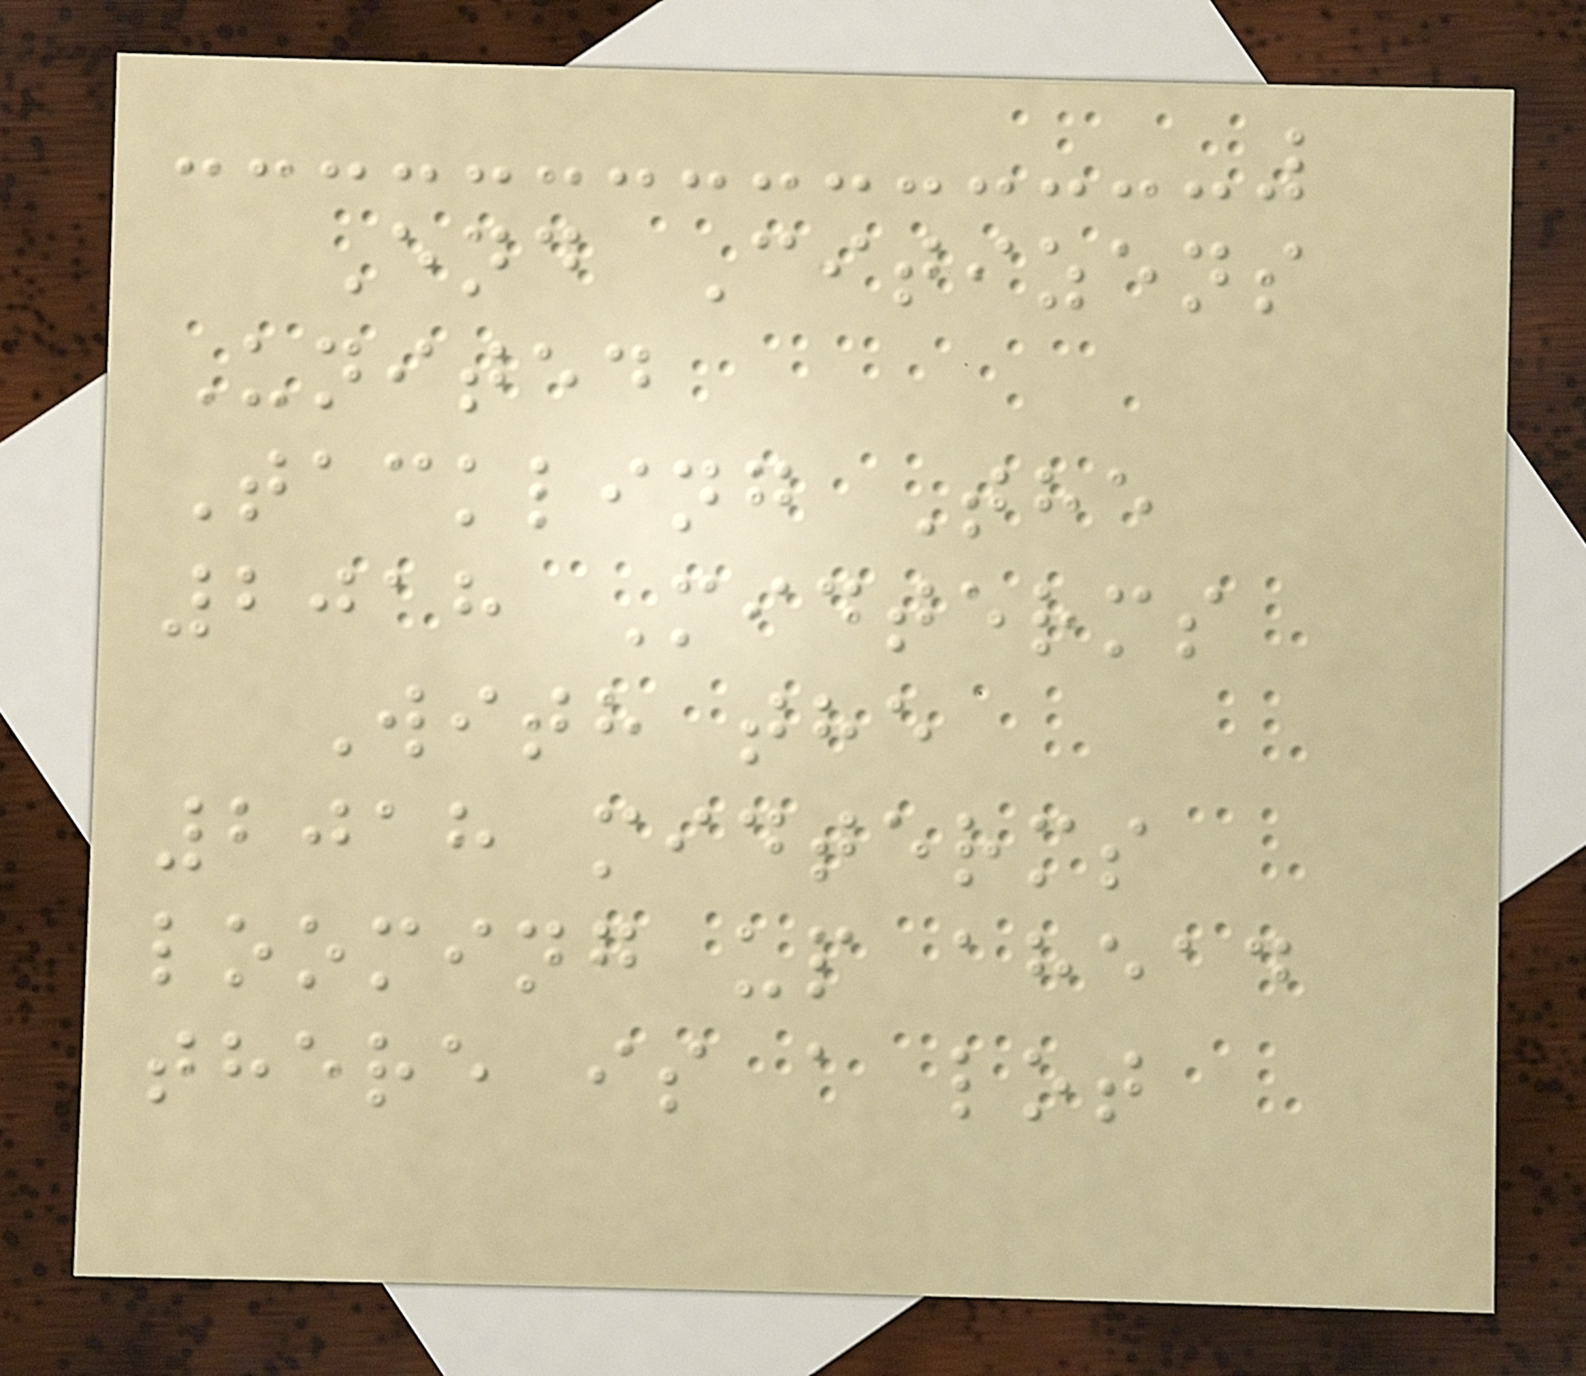End Citizens
United
Tackling The
2018 Midterms
With the
2018 midterms
looming up ahead
there is a lot
